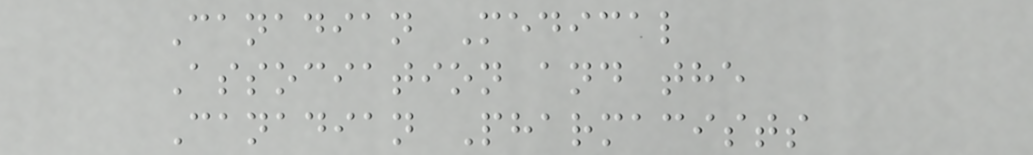Canadian Medical
Association and the
Canadian Pharmacists
